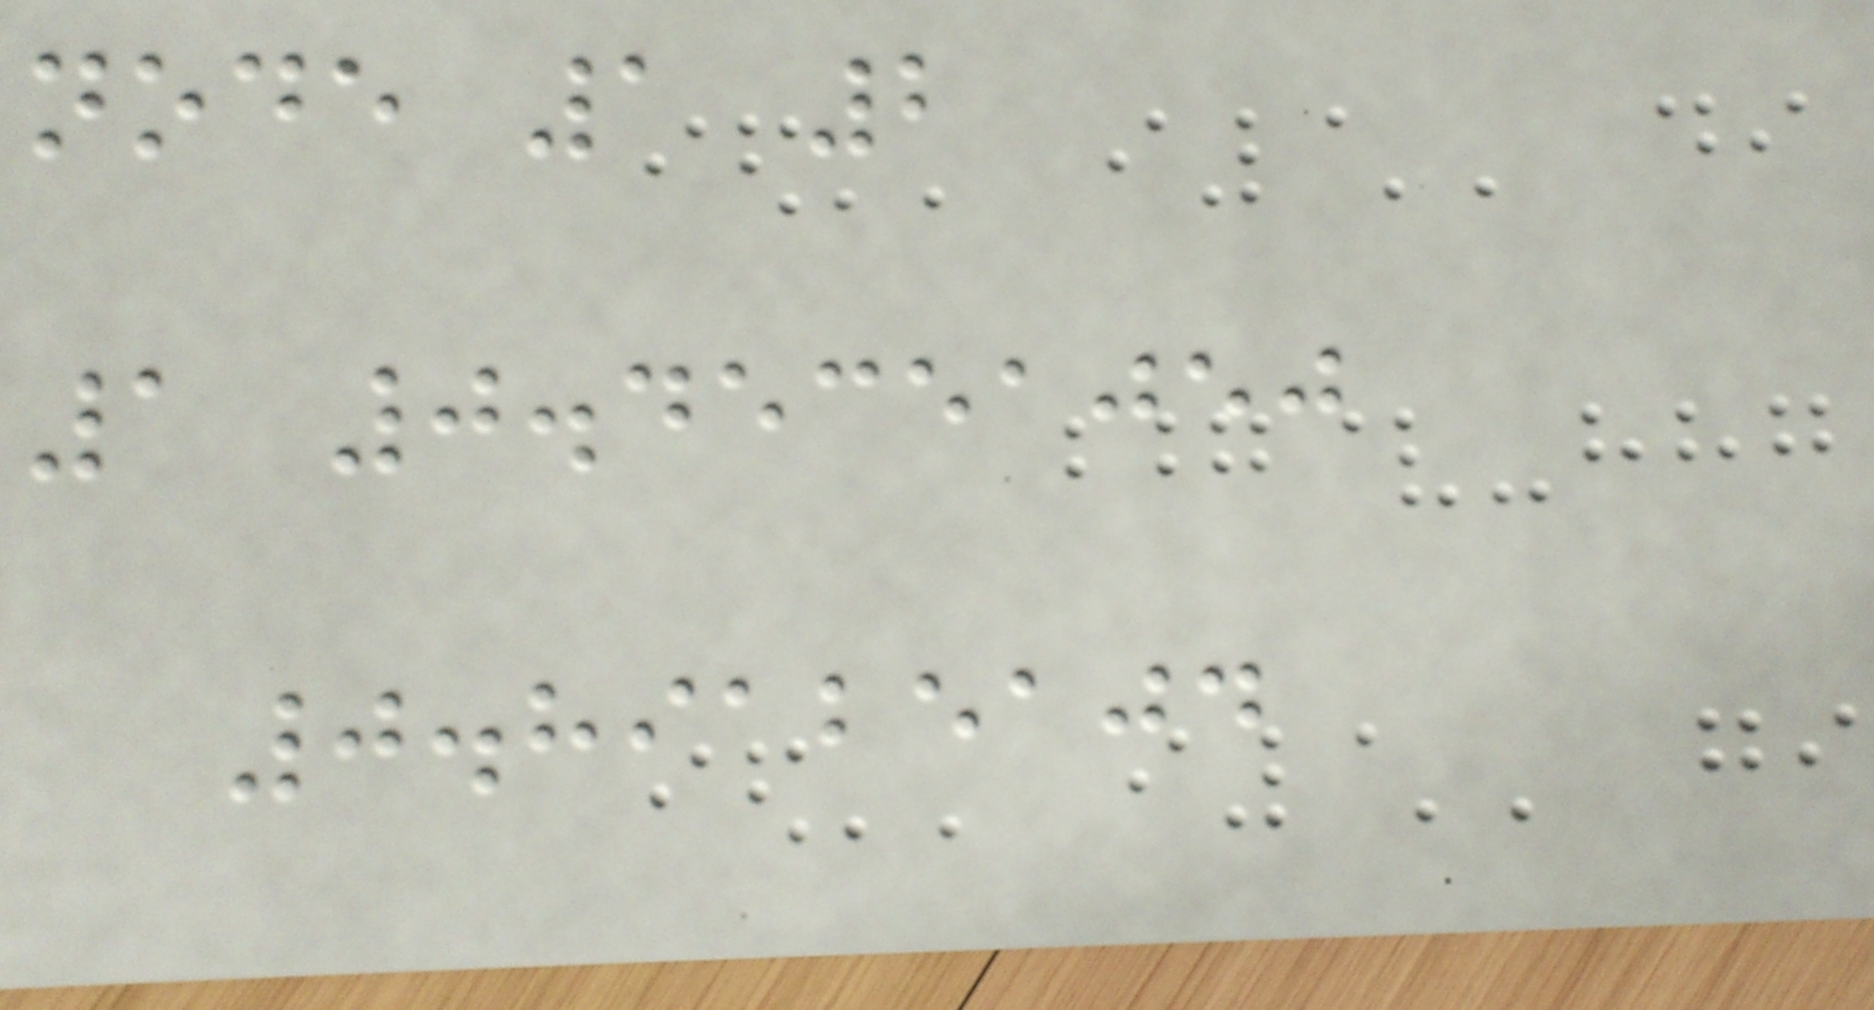node 1 2
1 0.45351050
0.89125104
